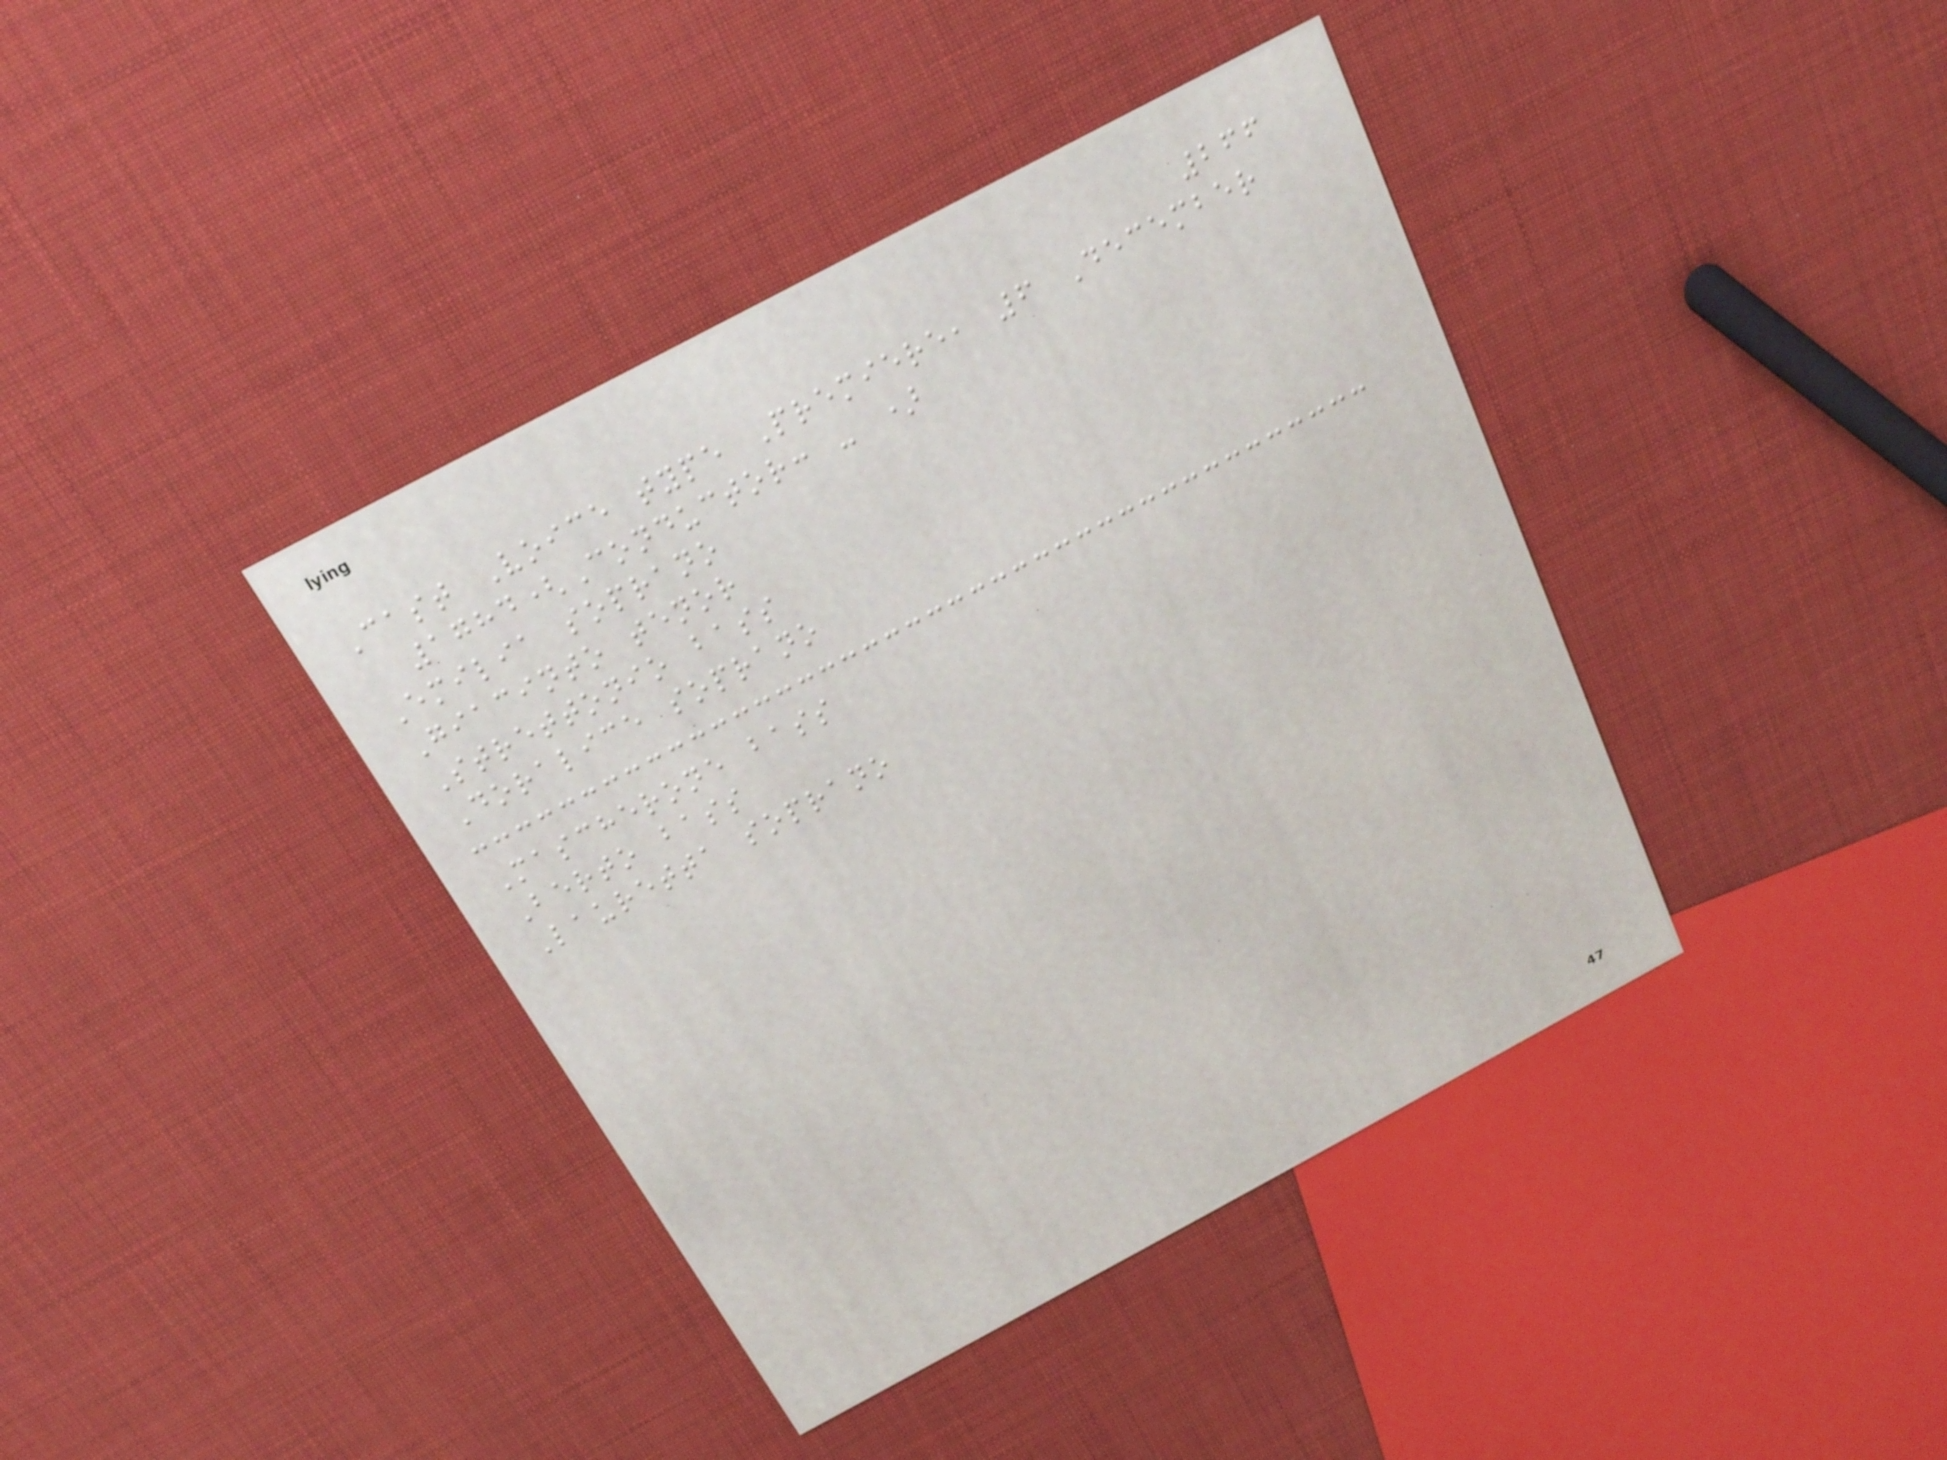266
Cast Voice type Premiere, 6 December
1784(Conductor: - )
Emilia soprano
Giacinto tenor
Strettonio bass
Doralice soprano
Mascherone bass
Berto bass
Lauretta soprano
